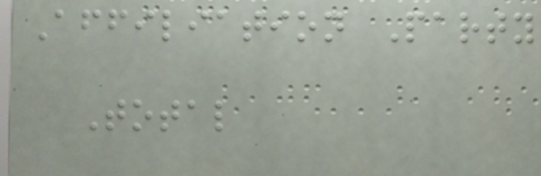Affiliation Party
Total
